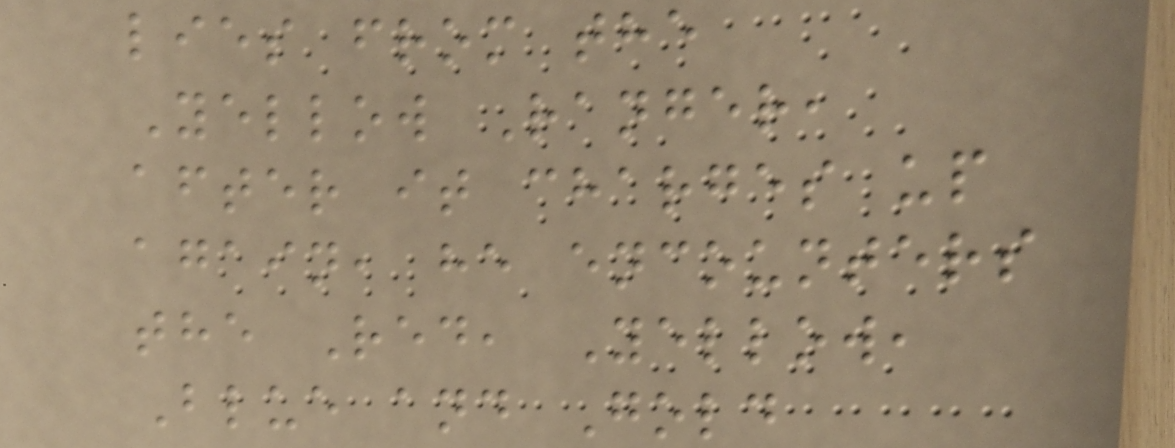lies from the
Yellow Ranger,
after it charges up
again, he encounters
the Red, Yellow,
Blue and Gold
